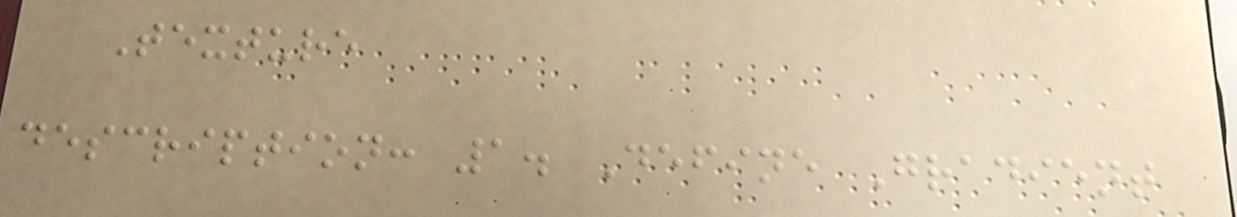Texture
description: 1. Define Gradient
